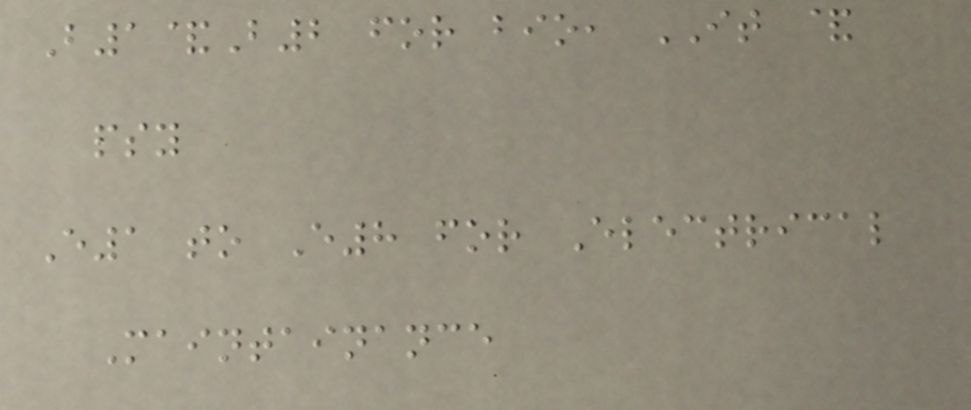B1&B2 for bio, IT &
psy
E1 to E8 for Electrical
Maintainance
